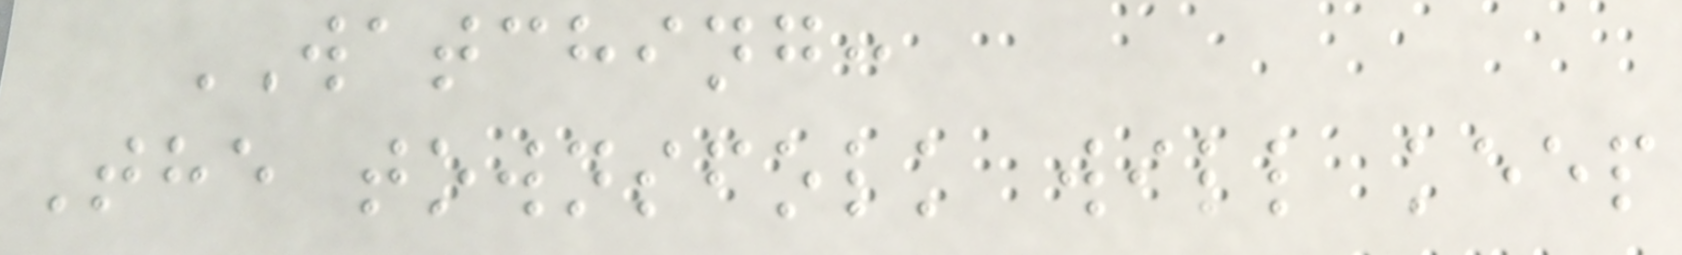WATCHING:
The townsfolk will keep
